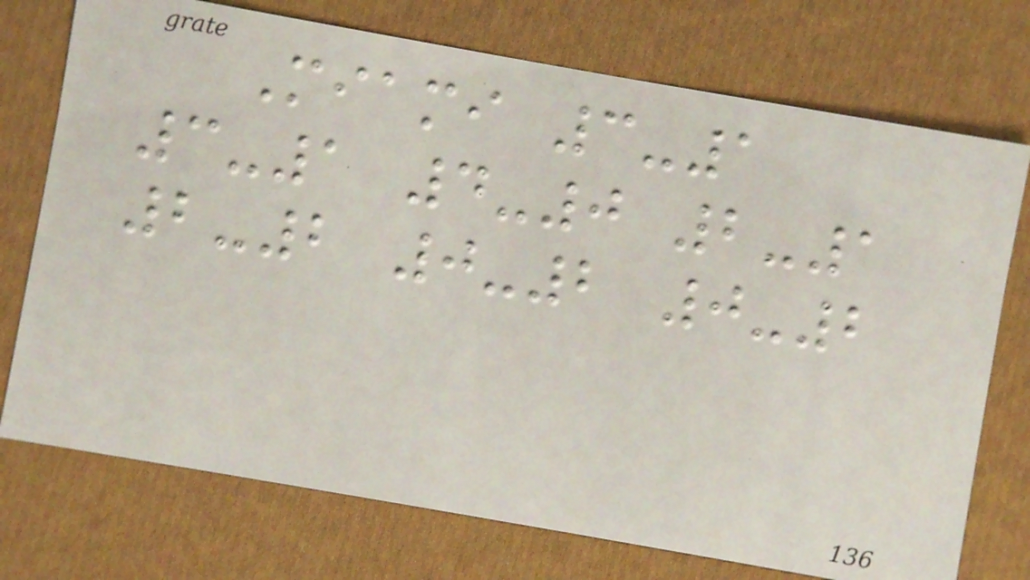Miami 3-1
3-1 4-0 2-1
2-2 0-2 0-2
